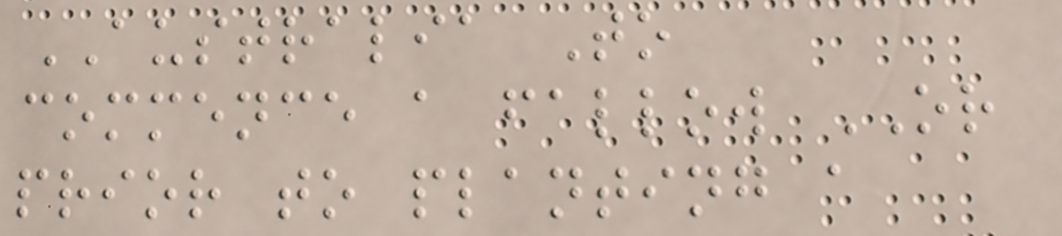AUSTRALIA To
commence a fallow OR
prior to planting a
